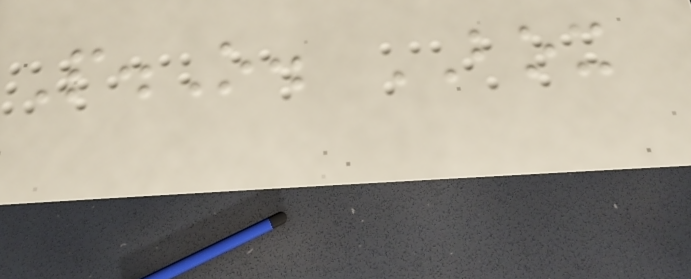P.O. BOX
